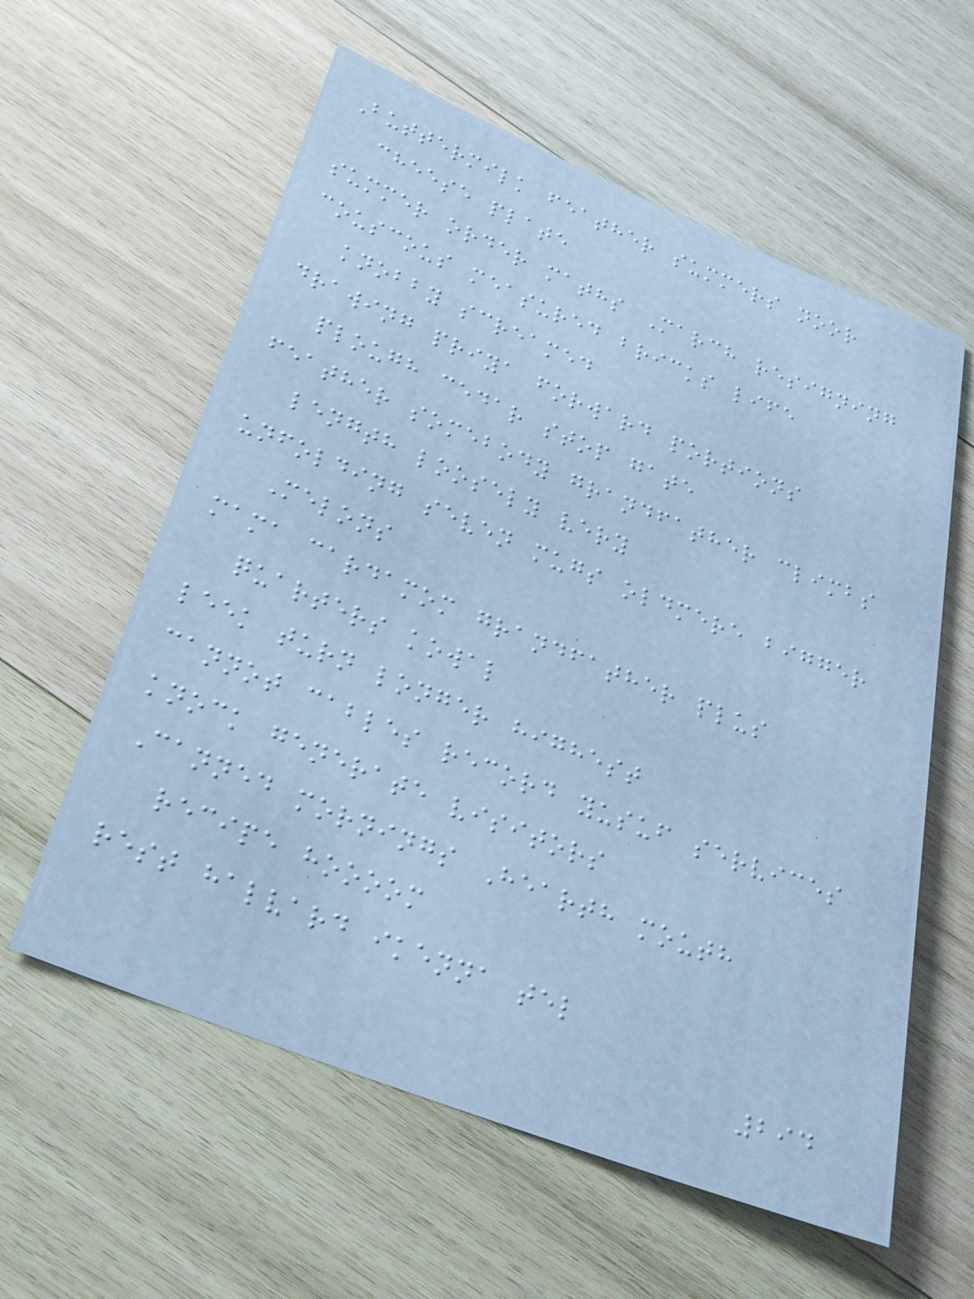Buttermilk feather summers noor
cheese plate
summer order maths March resigning
couscous measured bricks life
knobby screamed
drawing priya forward portions
plough cedar stop gate
feather somebody grandfather climbs
length loosely very
unfolding seven mugs oldmere bigger
Melons
mama cardamom grandfather plus
quarters kowal
leek turn longer highest
cannot cables record yusuf services
knock generate visitors
Canned mornings Hearth mouth
recipe hoooom
rest halvard ikenna tel
294
